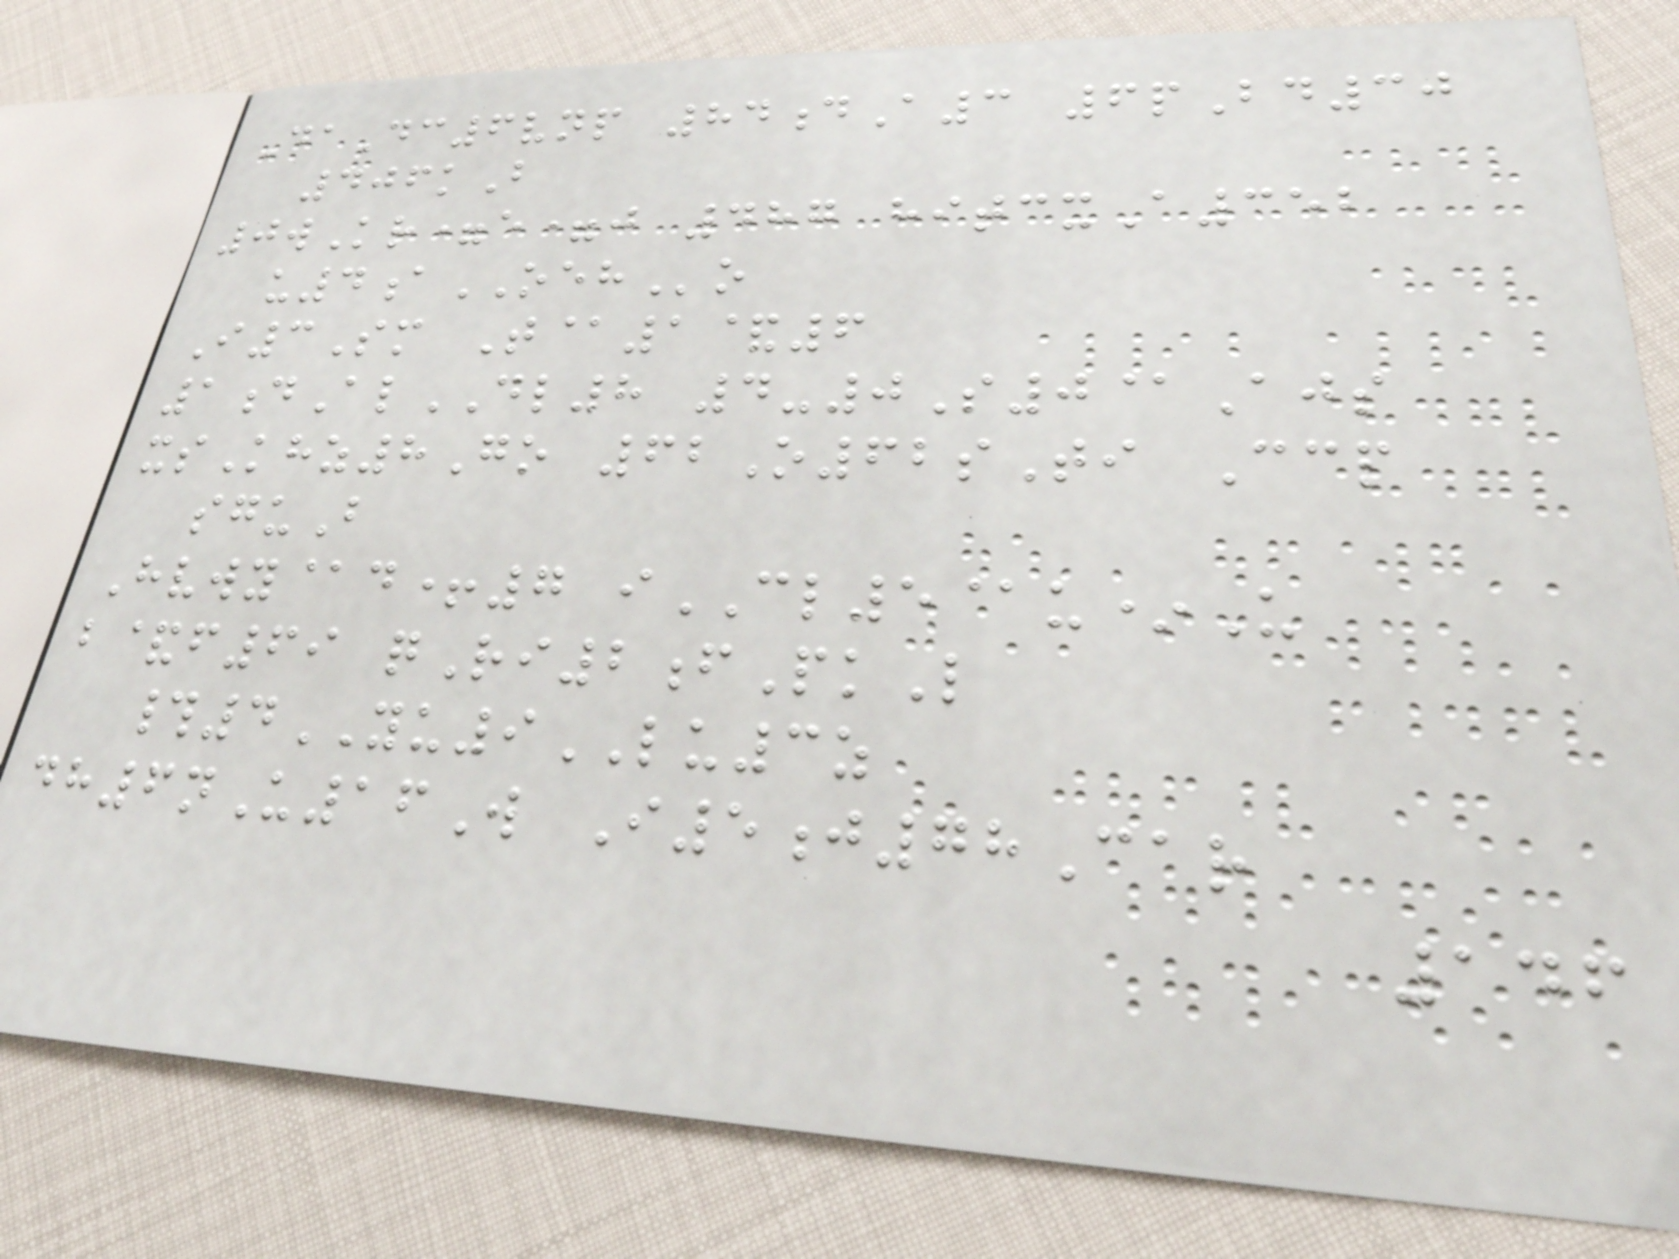DaDc6vnp 84dA3 6pBd30
406kB
0wKr=e=j 487 hitcxA352
u4aOEHo
I3Sm T@1&6
1dAlDL8 4-0S0@Ajs
xsKhz8Go 62O62sTi Ccp
sguB
Hvwy@d+7 iCL5@u*U
b&f69 qRi2fPkL
#4YU9LU3z
dh6nU16W I5j78Car
146
